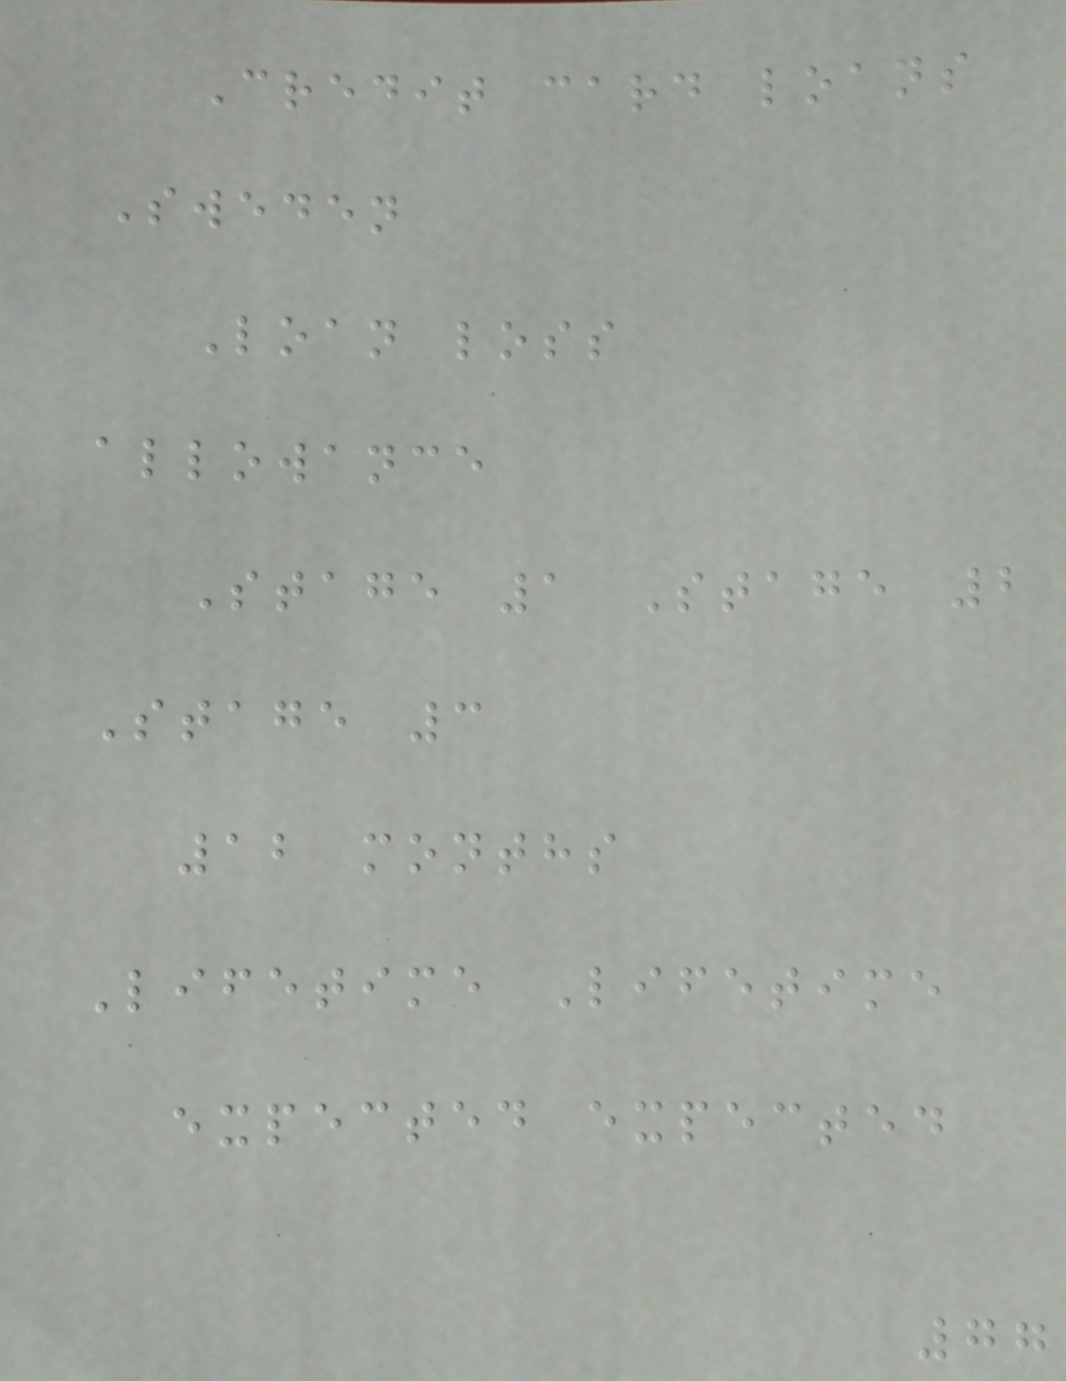Credit card loans
Sweden
Loan loss
allowance
Stage 1 Stage 2
Stage 3
12 months
Lifetime Lifetime
expected expected
77
